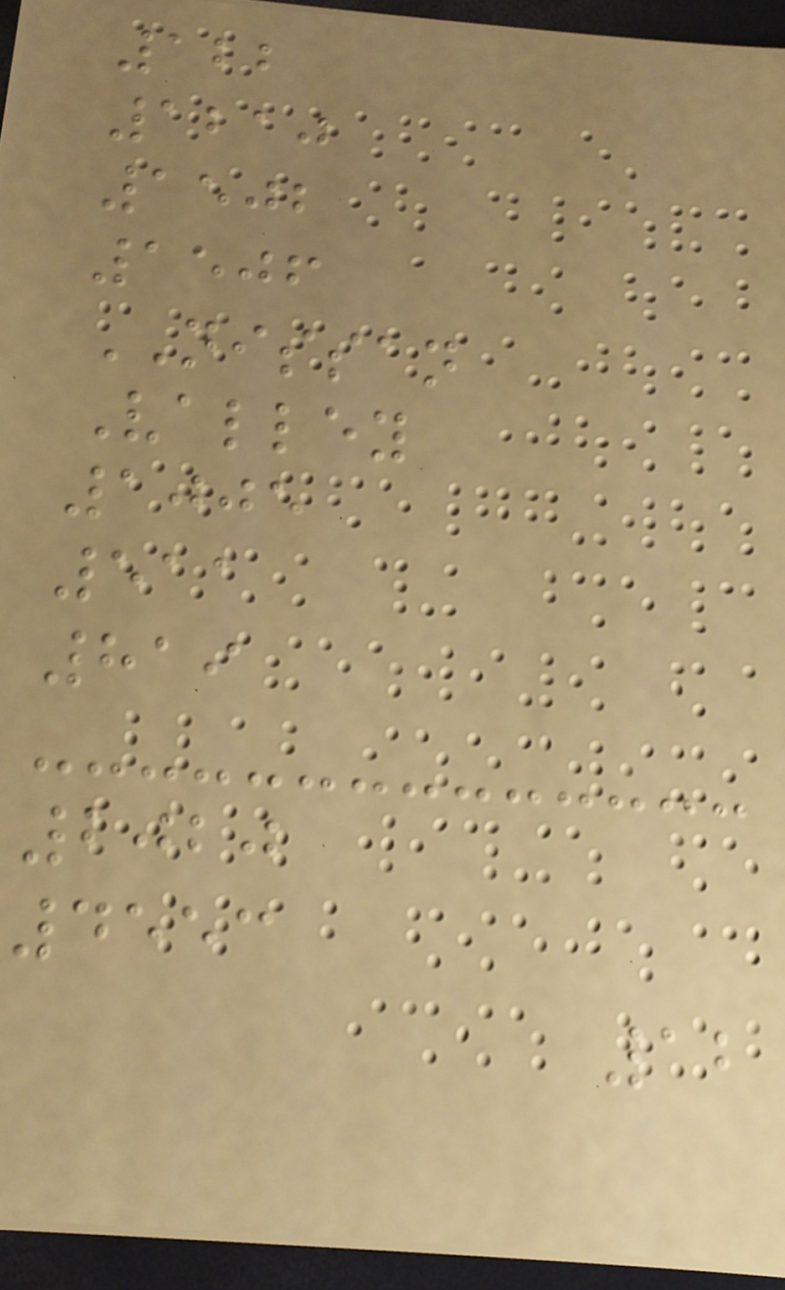122
1210
1502
1506
NISSAN
Valley
1005
511
819
2020
4553
12
